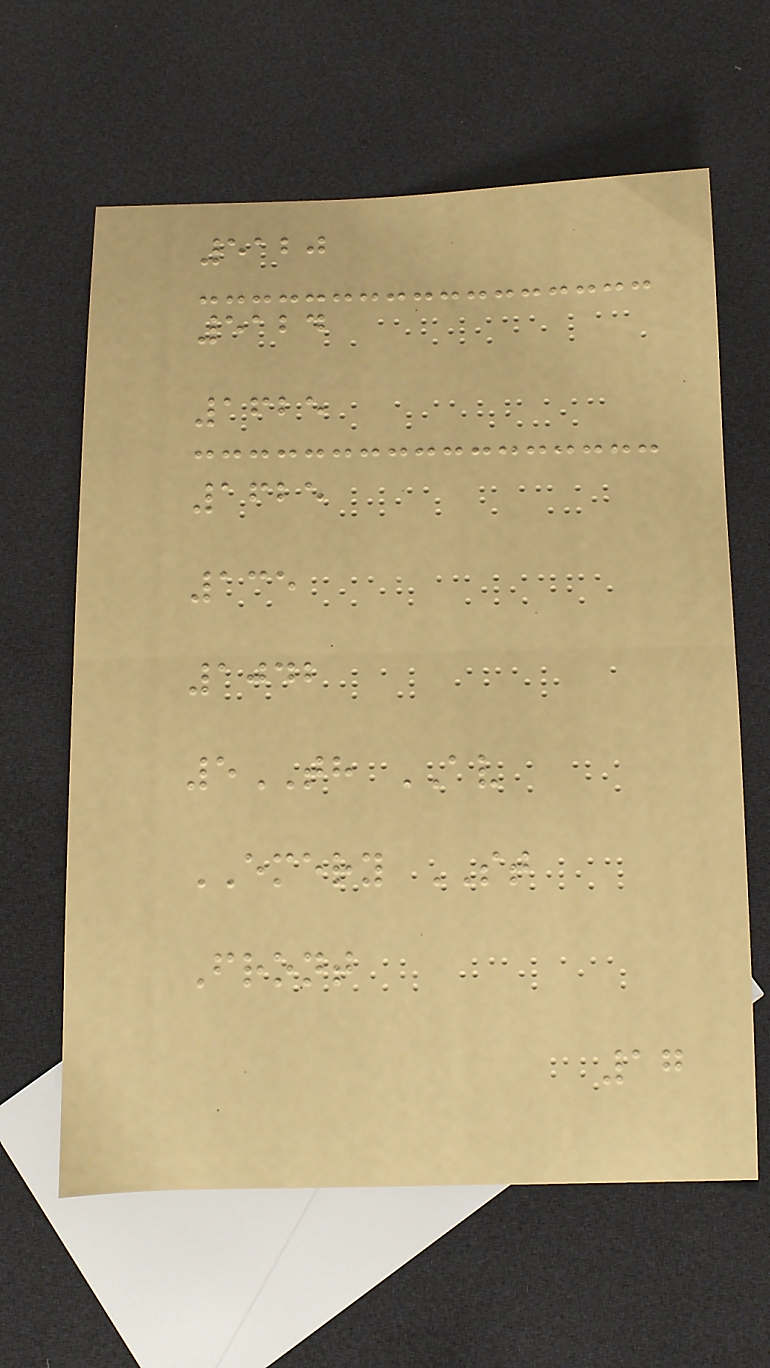5120
5124
1625
1625
135
1042
5TH AV
EMERY ST
Front
17
